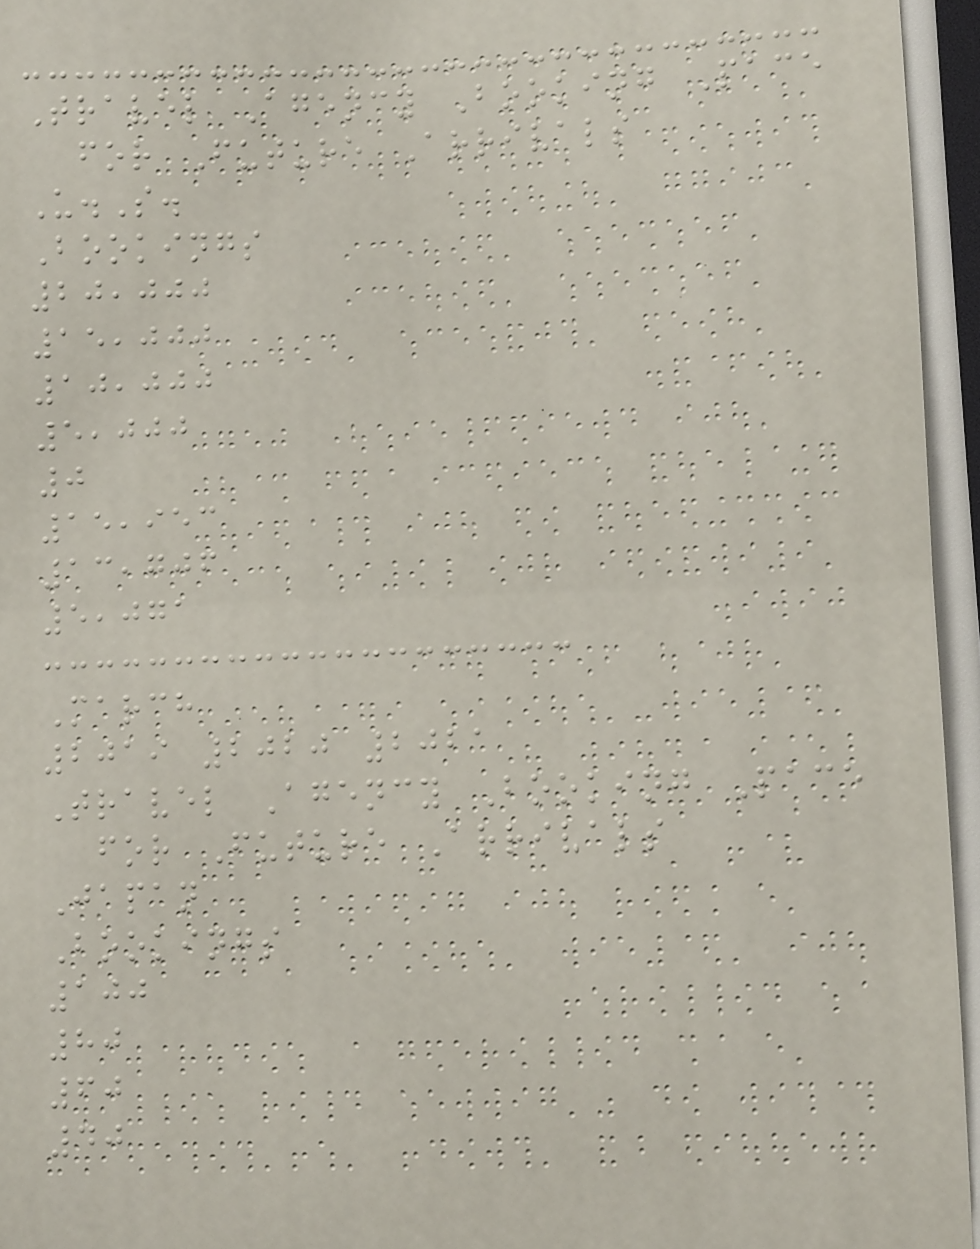Travel Agency Booking Pace
for Future Arrivals
U.S.
Bookings
20,000
15,000
10,000
5,000
0
15,953
13,706
5,071
March
2019 2020 2021
Travel Agency Booking Pace
for Future Arrivals
Japan
Bookings
100
80
60
40
